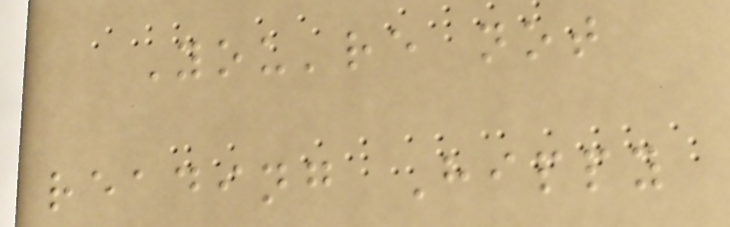You're not
reading Hippy
